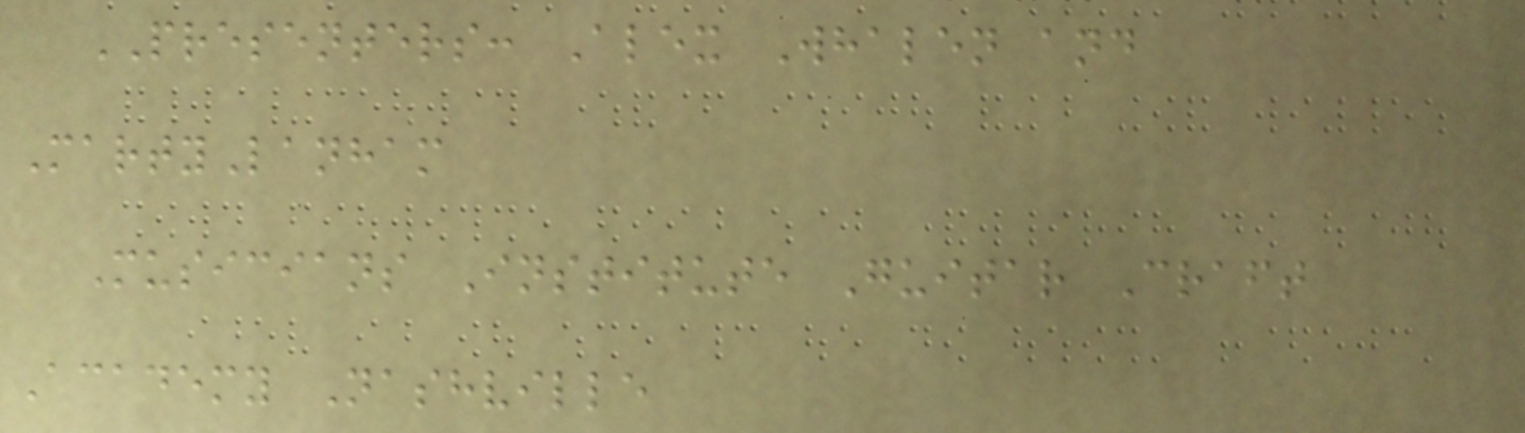PRESENTERS: Alex Whalen and
MartyLanham
Musicians Institute Guitar Craft
Academy Nashville
